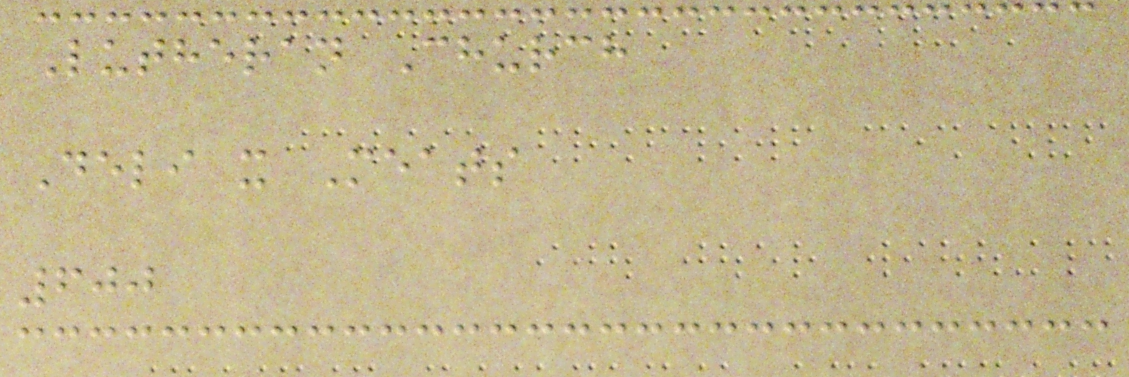Lutheran Church
Deli x Meats
600
